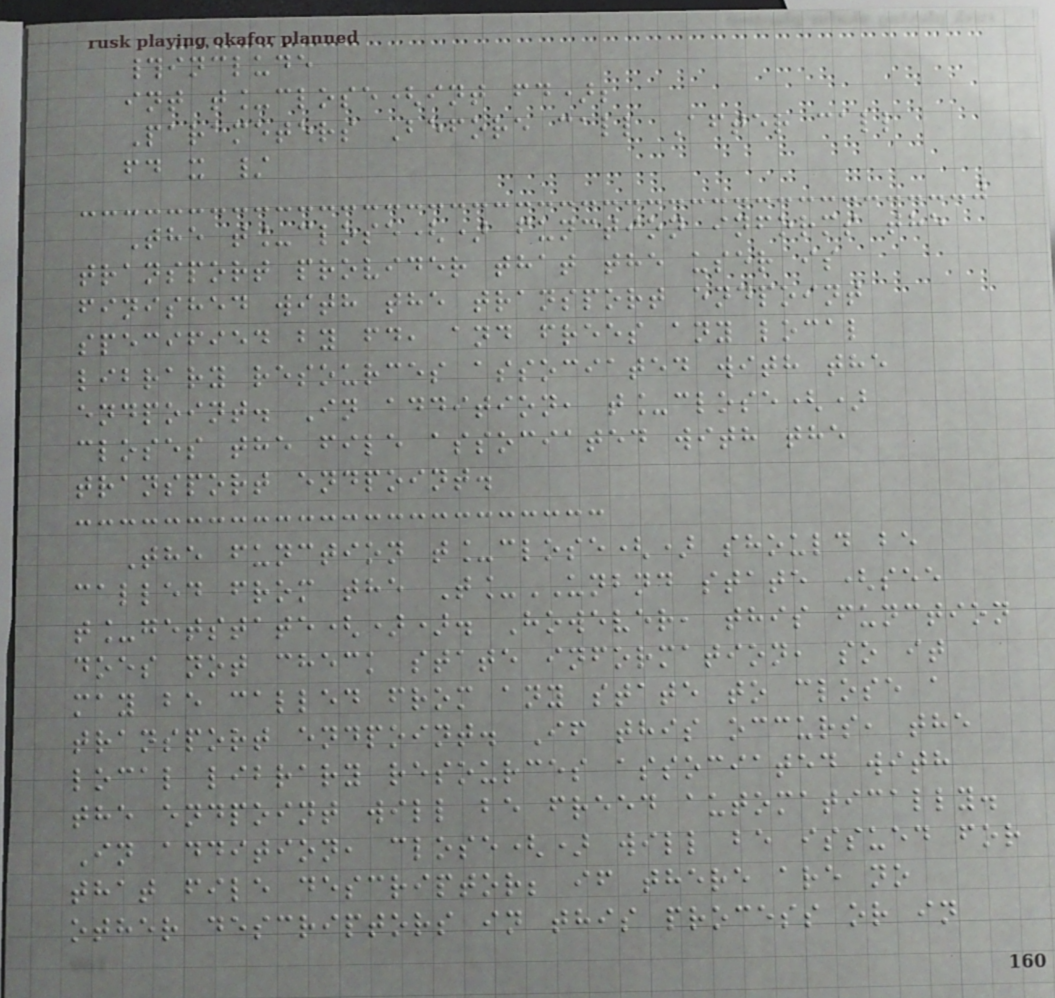#include
int t_close(int fd);
Parameters Before call After call
fd x /
The t_close() function informs the
transport provider that the user is
finished with the transport endpoint
specified by fd, and frees any local
library resources associated with the
endpoint. In addition, t_close()
closes the file associated with the
transport endpoint.
The function t_close() should be
called from the T_UNBND state (see
t_getstate()). However, this function
does not check state information, so it
may be called from any state to close a
transport endpoint. If this occurs, the
local library resources associated with
the endpoint will be freed automatically.
In addition, close() will be issued for
that file descriptor; if there are no
other descriptors in this process or in
